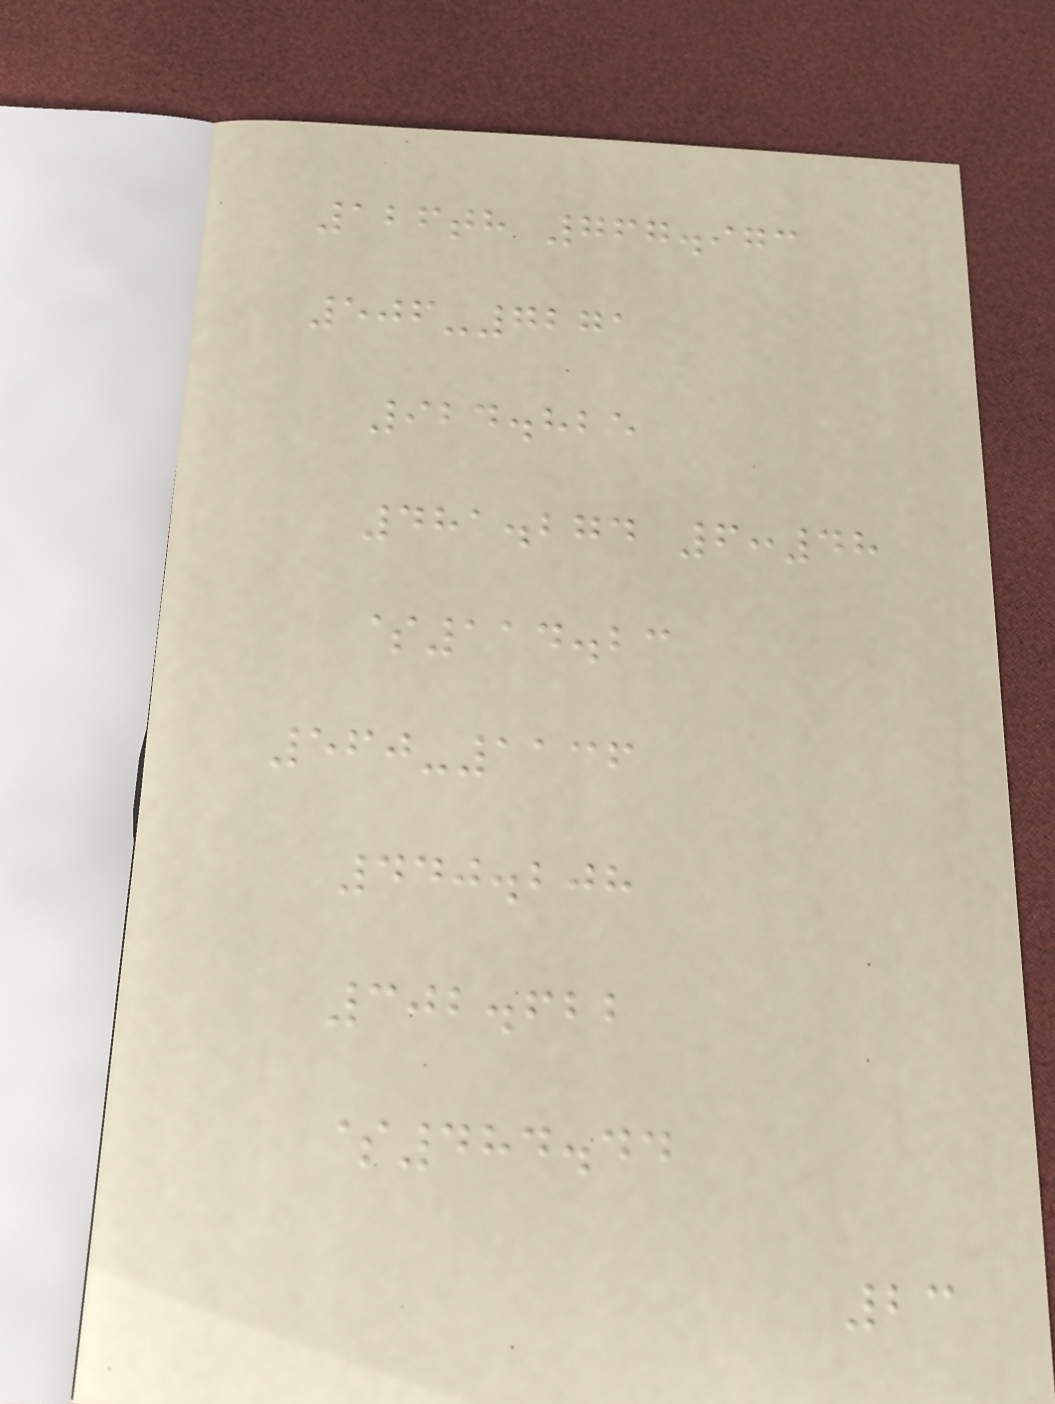126th 767.973
506-7271
924.825
481.274 6:48
$114.23
560-1136
440.208
302.622
$484.44
23
